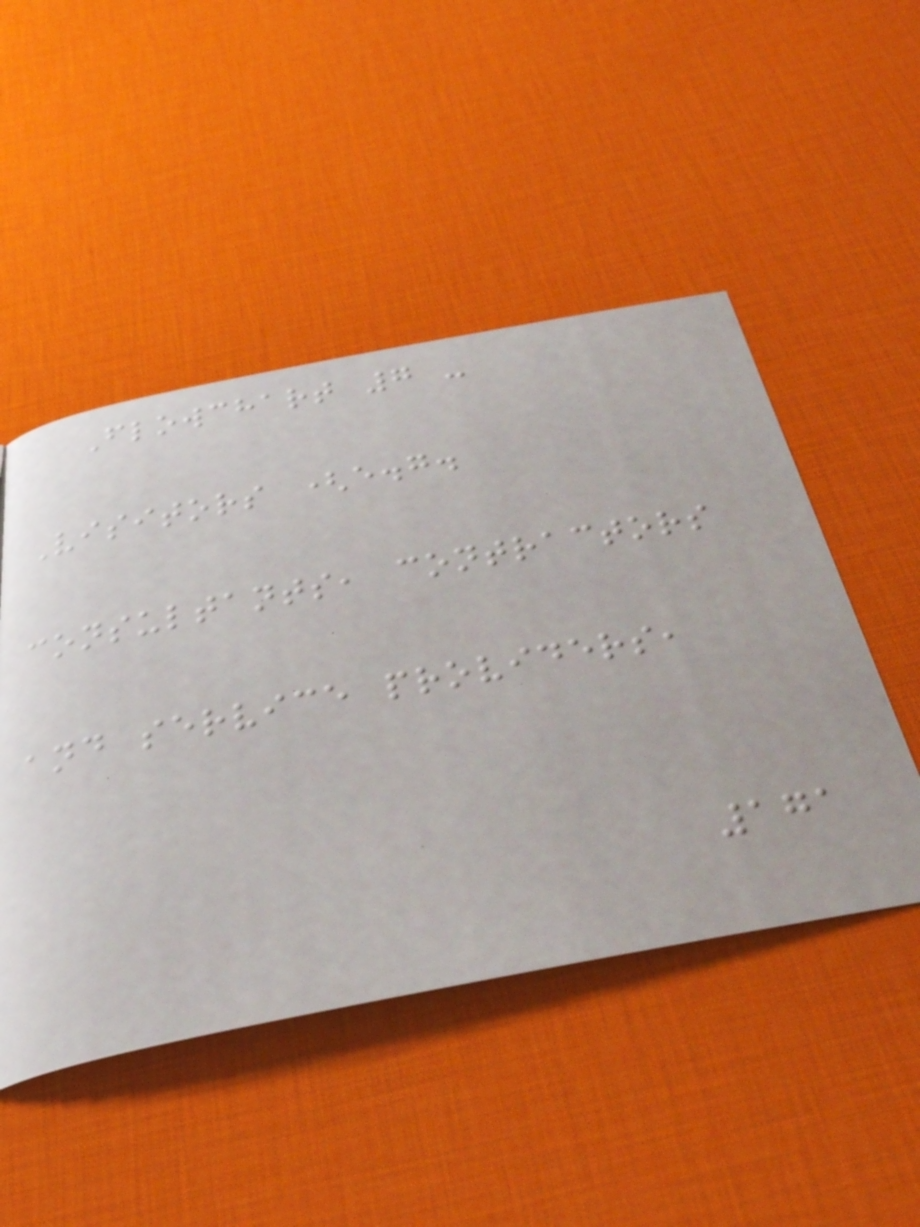Flowchart 7 -
Visitors (e.g.
consultants, contractors
and service providers,
171
